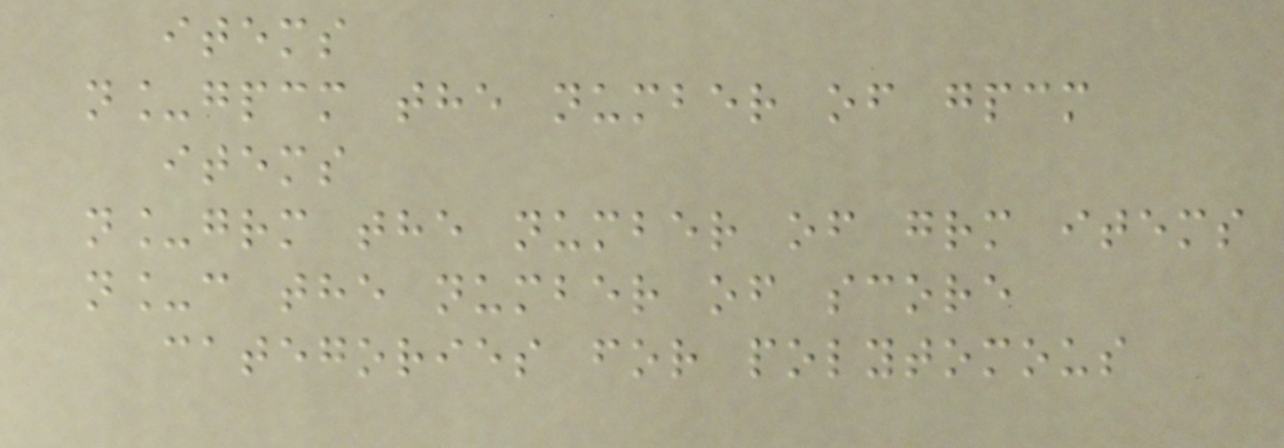items
n_gpcm the number of gpcm
items
n_grm the number of grm items
n_c the number of score
categories for polytomous
